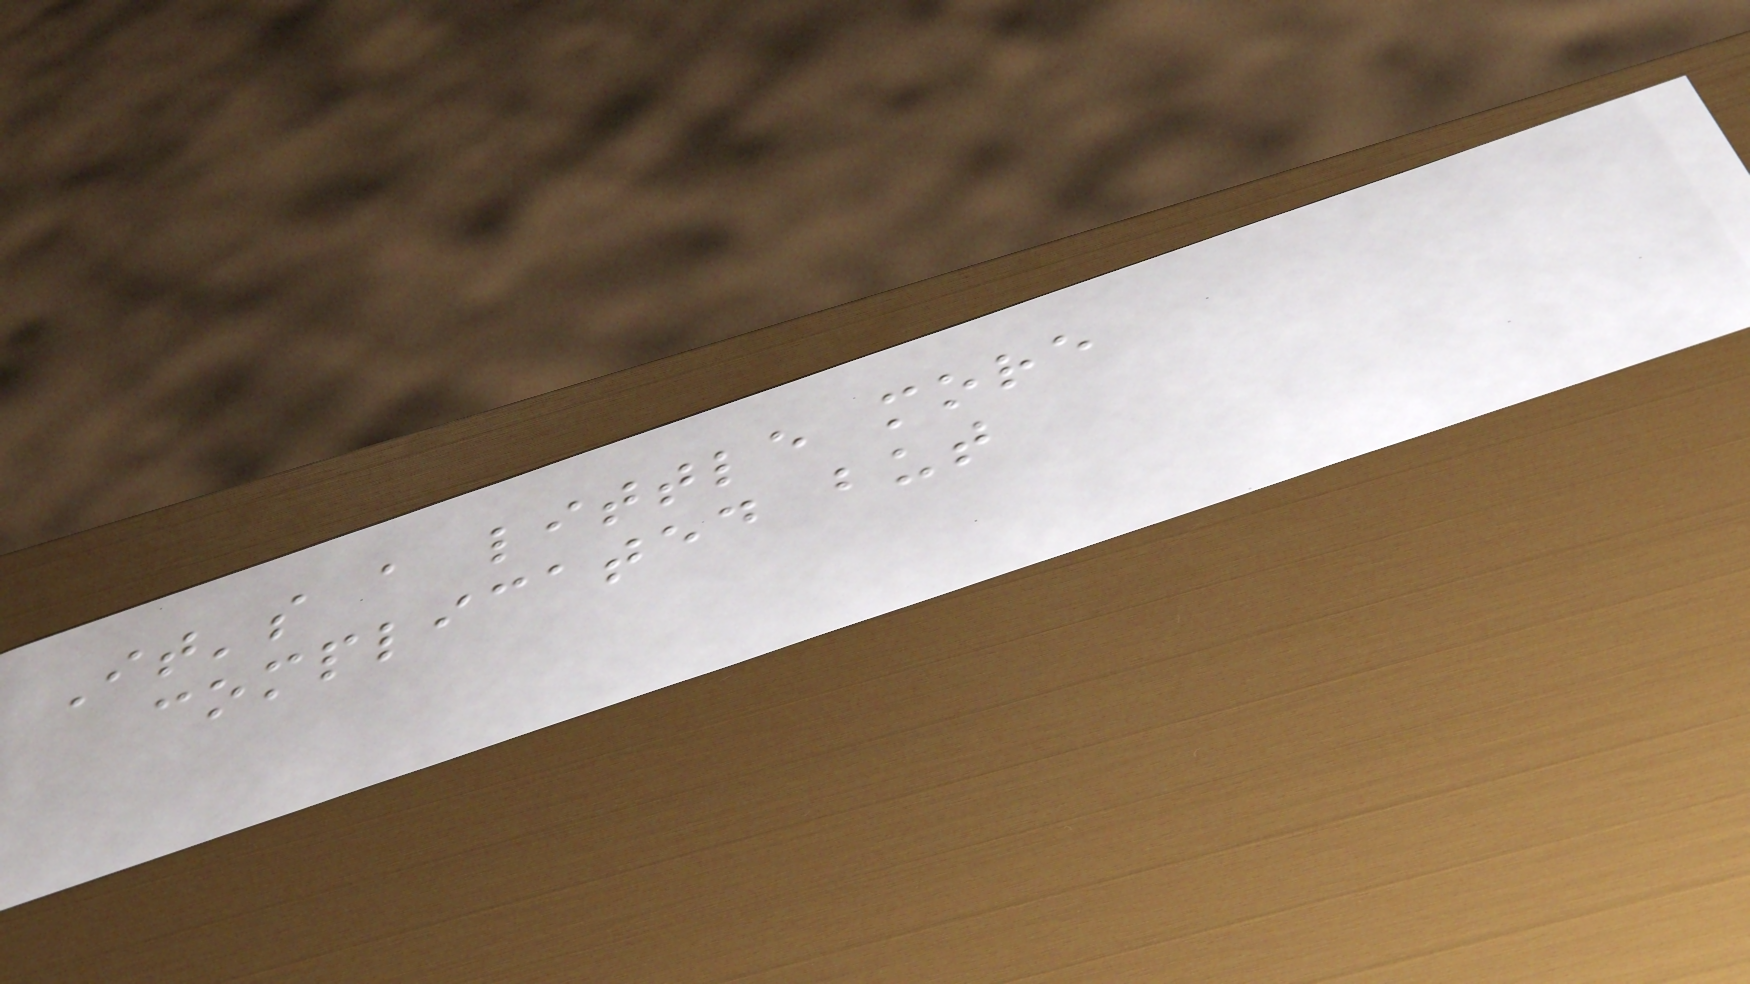It's a little more
complicated but
